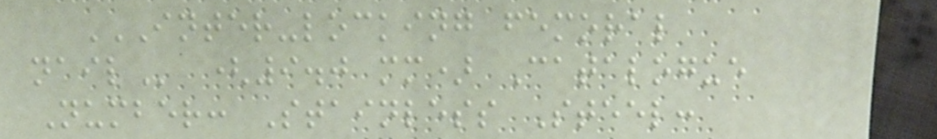INTER-LOCKING FEMORAL
NAIL (9.0 mm) Catalogue
Number: Stainless Steel:
